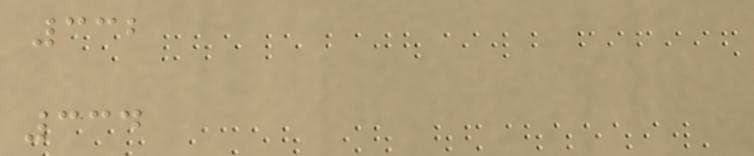332
334
